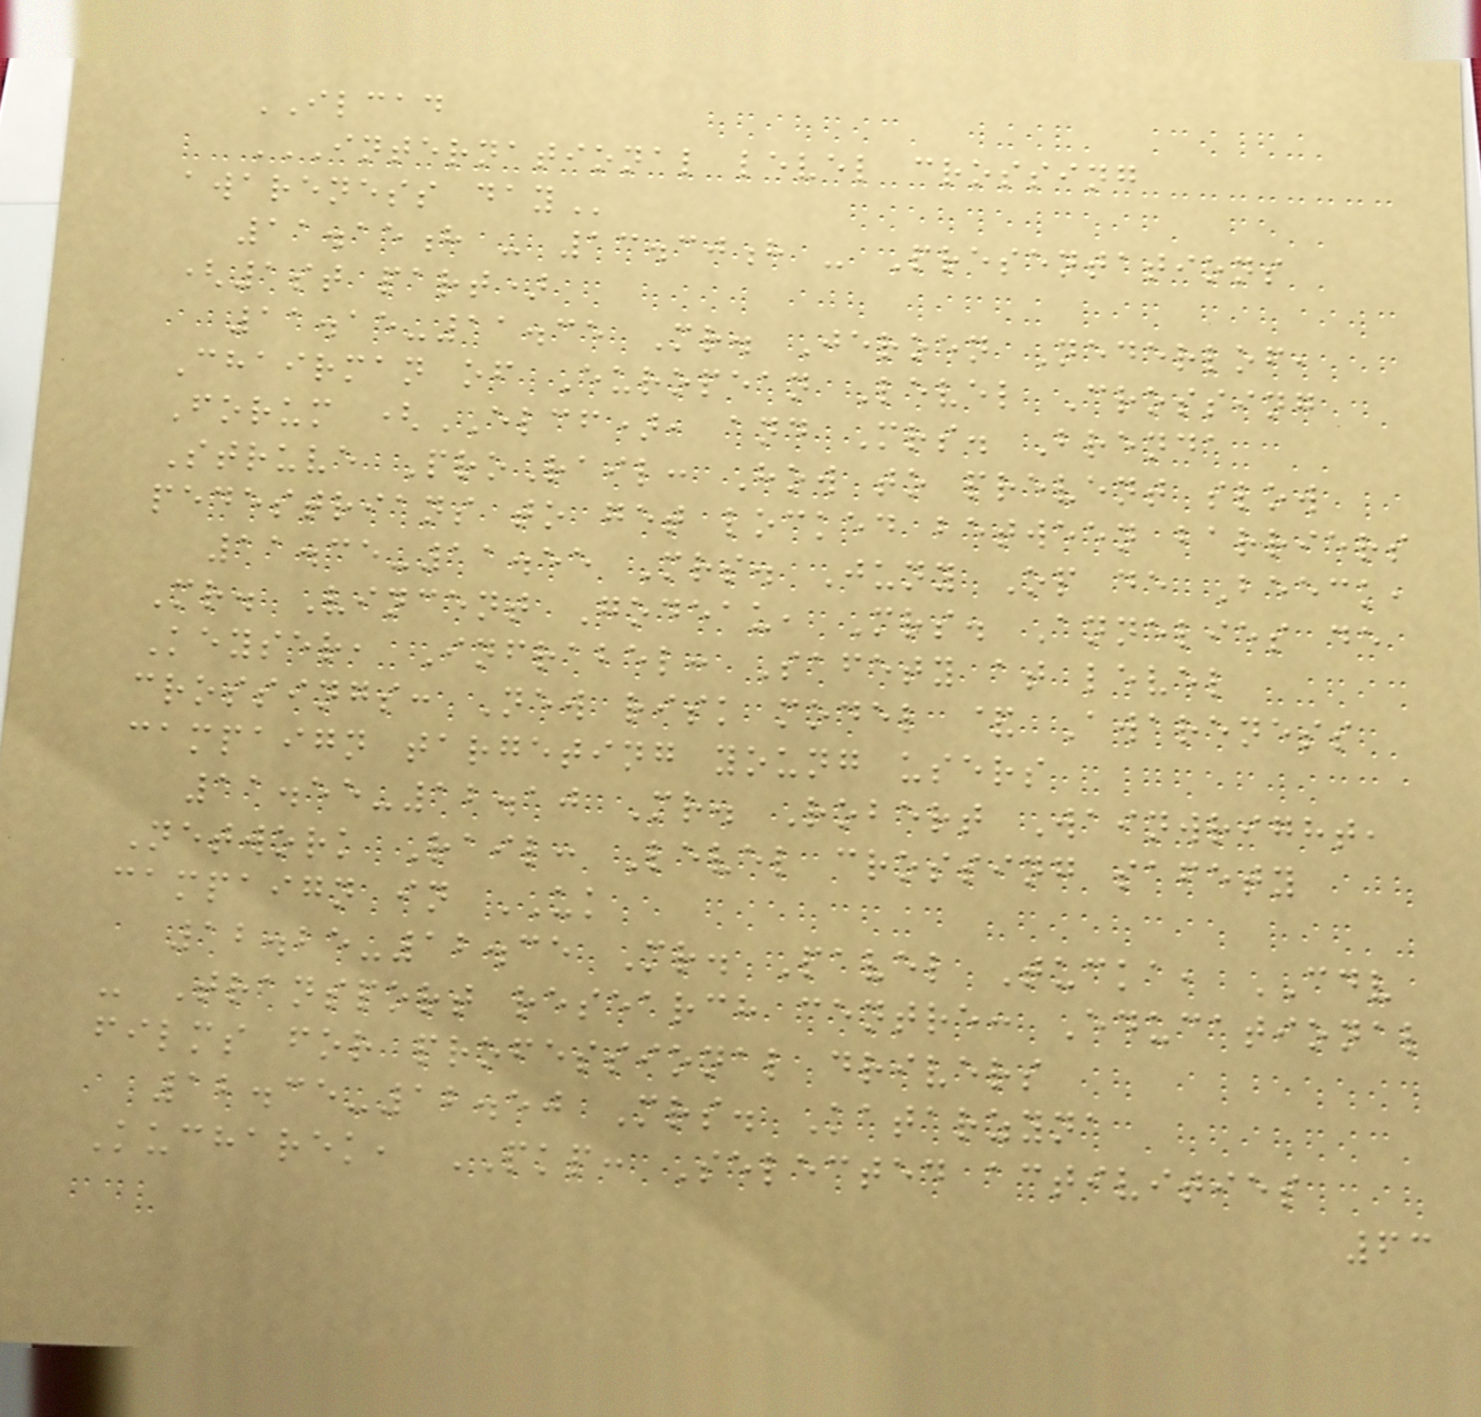ILCAD
INTERNATIONAL LEVEL CROSSING
AWARENESS DAY
11.15h - 13.30h - Presentations
(1st part)
11.15-11.35 Mr. Jeroen Nederlof,
Chairman of European Level Crossing
Forum (ELCF), and Mrs. Brenda
Struve ProRail: How to prevent slow
pedestrians to get locked between barriers
11.35-11.55 Mrs. Juny Op de Beeck,
Mr. Vincent Godeau, Mrs. Annelies de
Keyser, Infrabel: Safety at level
crossings: New risk model & Awareness
campaign targeting young users
11.55-12.10 Mr. Robert Wainwright,
Network Rail: Level crossing safety
campaign in UK
12.25-12.35 Mr. Pavel Tucka, CDV
- Transport research centre: Educational
films for professional drivers
12.35-12.50 Mrs. Katarzyna
Kucharek, PKP: Selected activities
63
